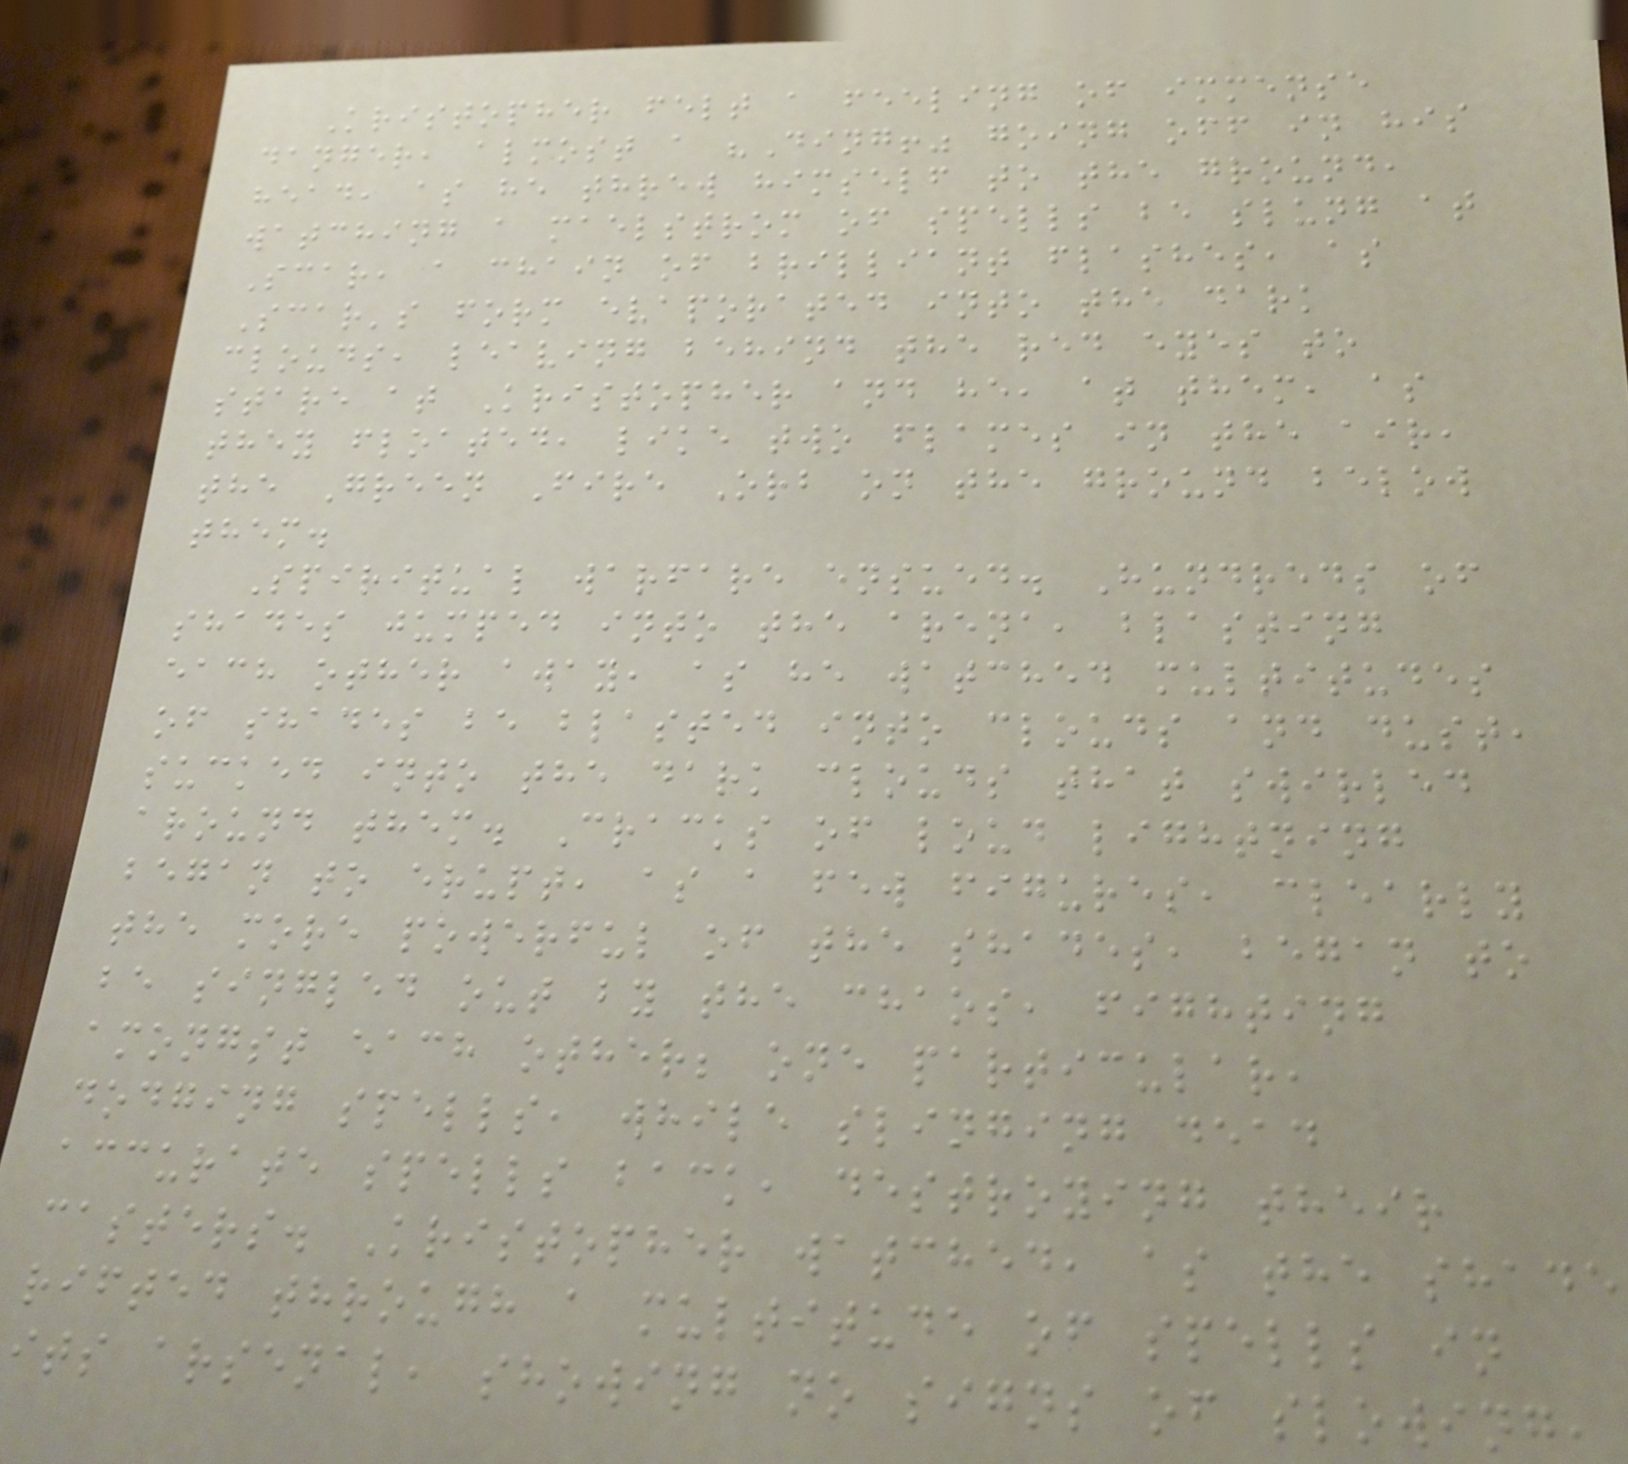Kristopher felt a feeling of immense
danger, almost a "Ding!" going off in his
head, as he threw himself to the ground,
watching a maelstrom of spells be slung at
Scar, a chain of brilliant flashes, as
Scar's form evaporated into the dark
clouds, leaving behind the red eyes to
stare at Kristopher and he, at them, as
they floated, like two flames in the air,
the Green Fire Orb on the ground below
them.
Spiritual warfare ensued. Hundreds of
shades jumped into the arena, blasting
each other away, as he watched multitudes
of shades be blasted into clouds and dust,
sucked into the dark clouds that swirled
around them. Cracks of loud lightning
began to erupt, as a few figures, clearly
the more powerful of the shades, began to
be singled out by the chaos, fighting
amongst each other; one particular,
dodging spells, while slinging dead
accurate spells back, destroying their
casters. Kristopher watched, as the shade
rifted through a multitude of spells in
its arsenal, showing no signs of slowing,
